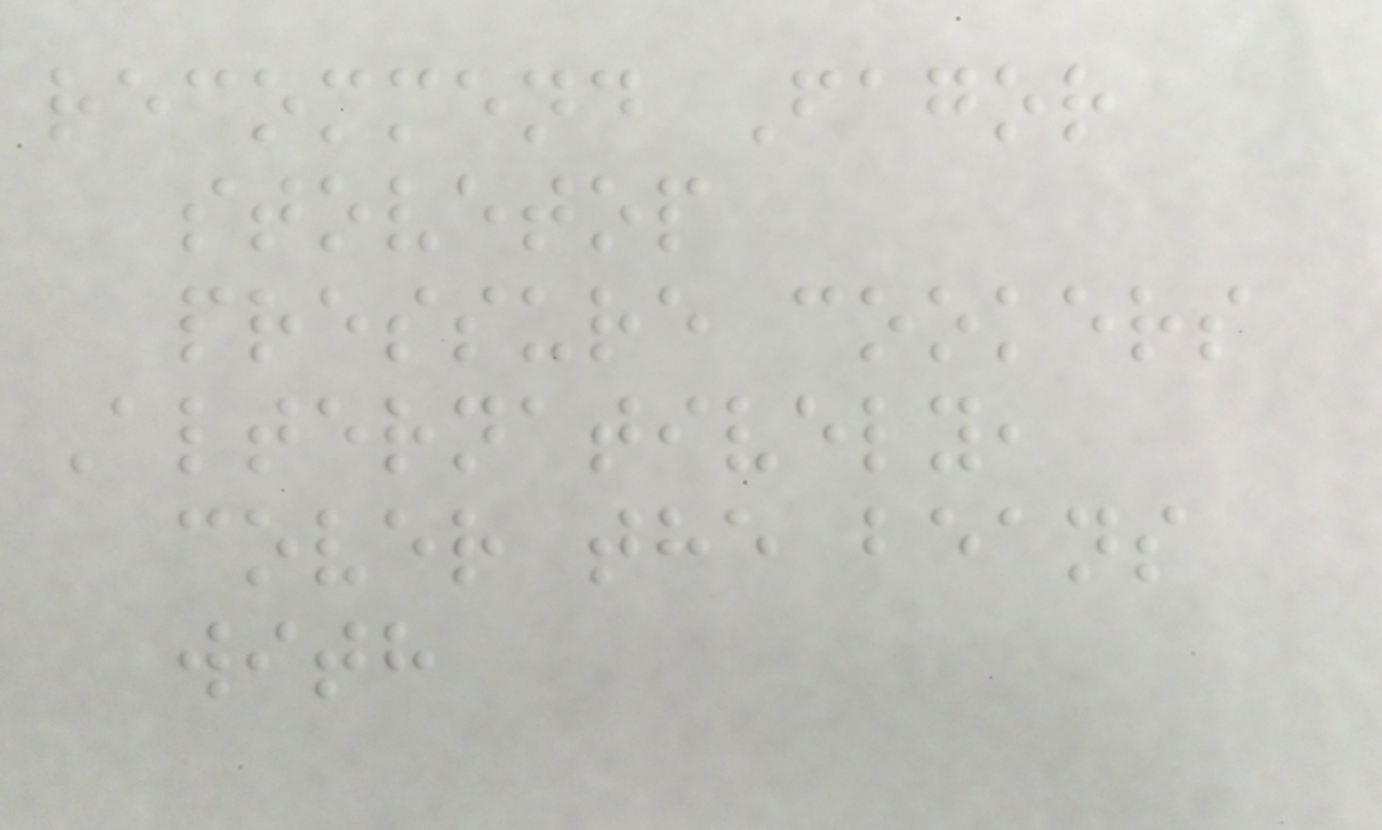recommend Fagor
stovetop
pressure cookers
Alternatively,
cover the beans
with
